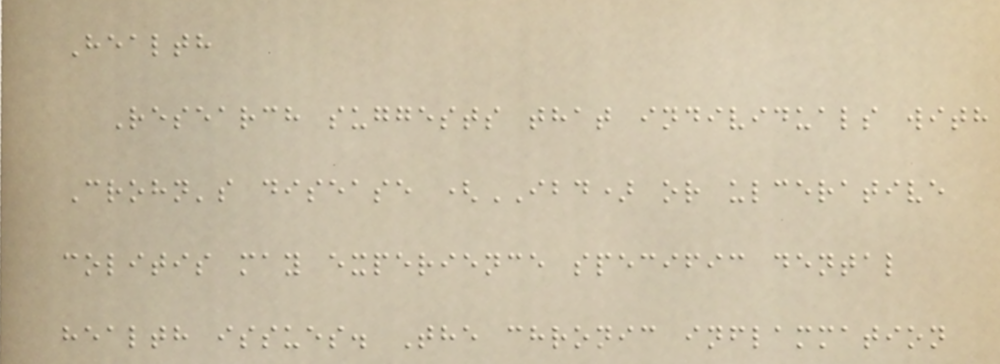Health
Research suggests that individuals with
Crohn's disease (IBD) or ulcerative
colitis may experience specific dental
health issues. The chronic inflammation
